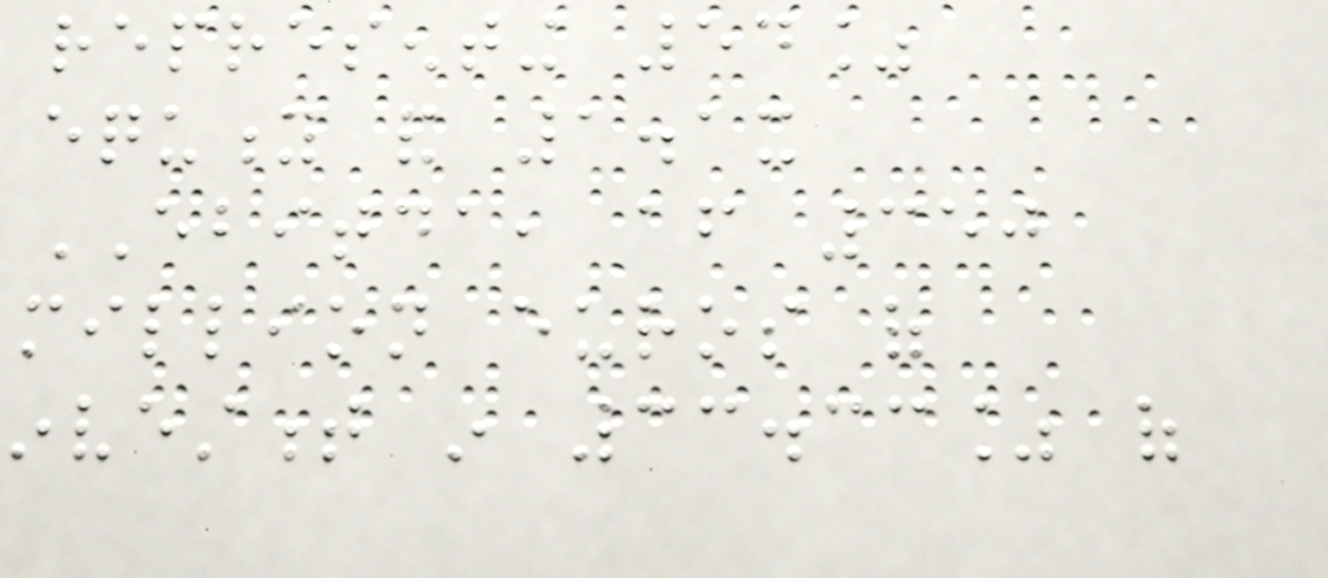representing 54%
equity and 1.1x
EBITDA, after 350
million euros of
investment in 33.33% of
